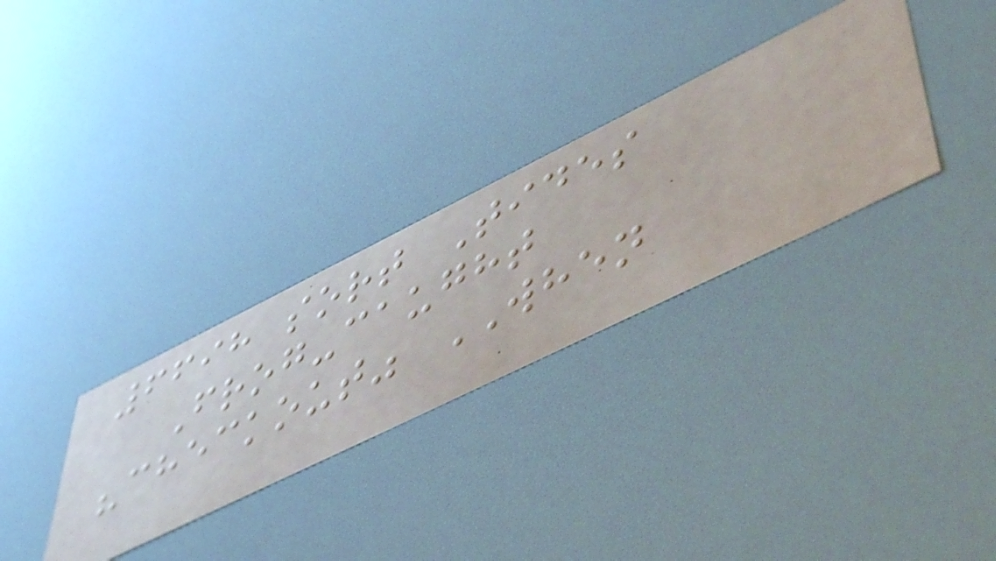6698 sort Tides
Frog-caught
"checkout" WHEN
